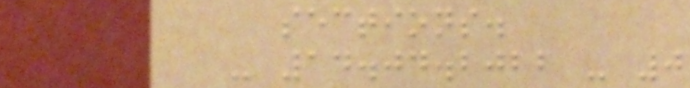sections.
- 14.04.2022 - 0
